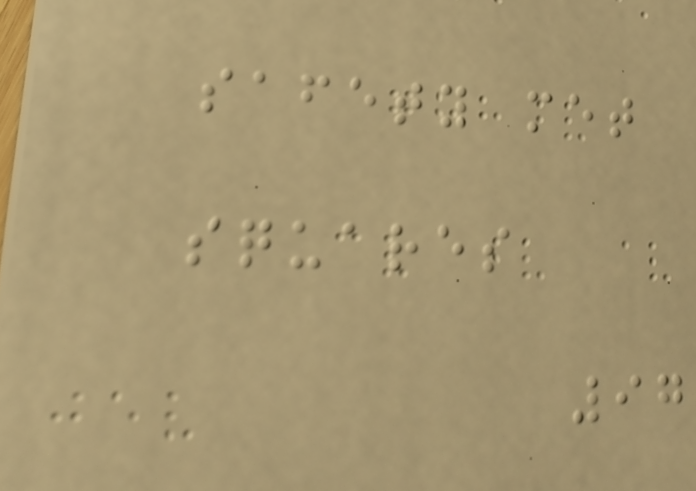safety met
squares
97
